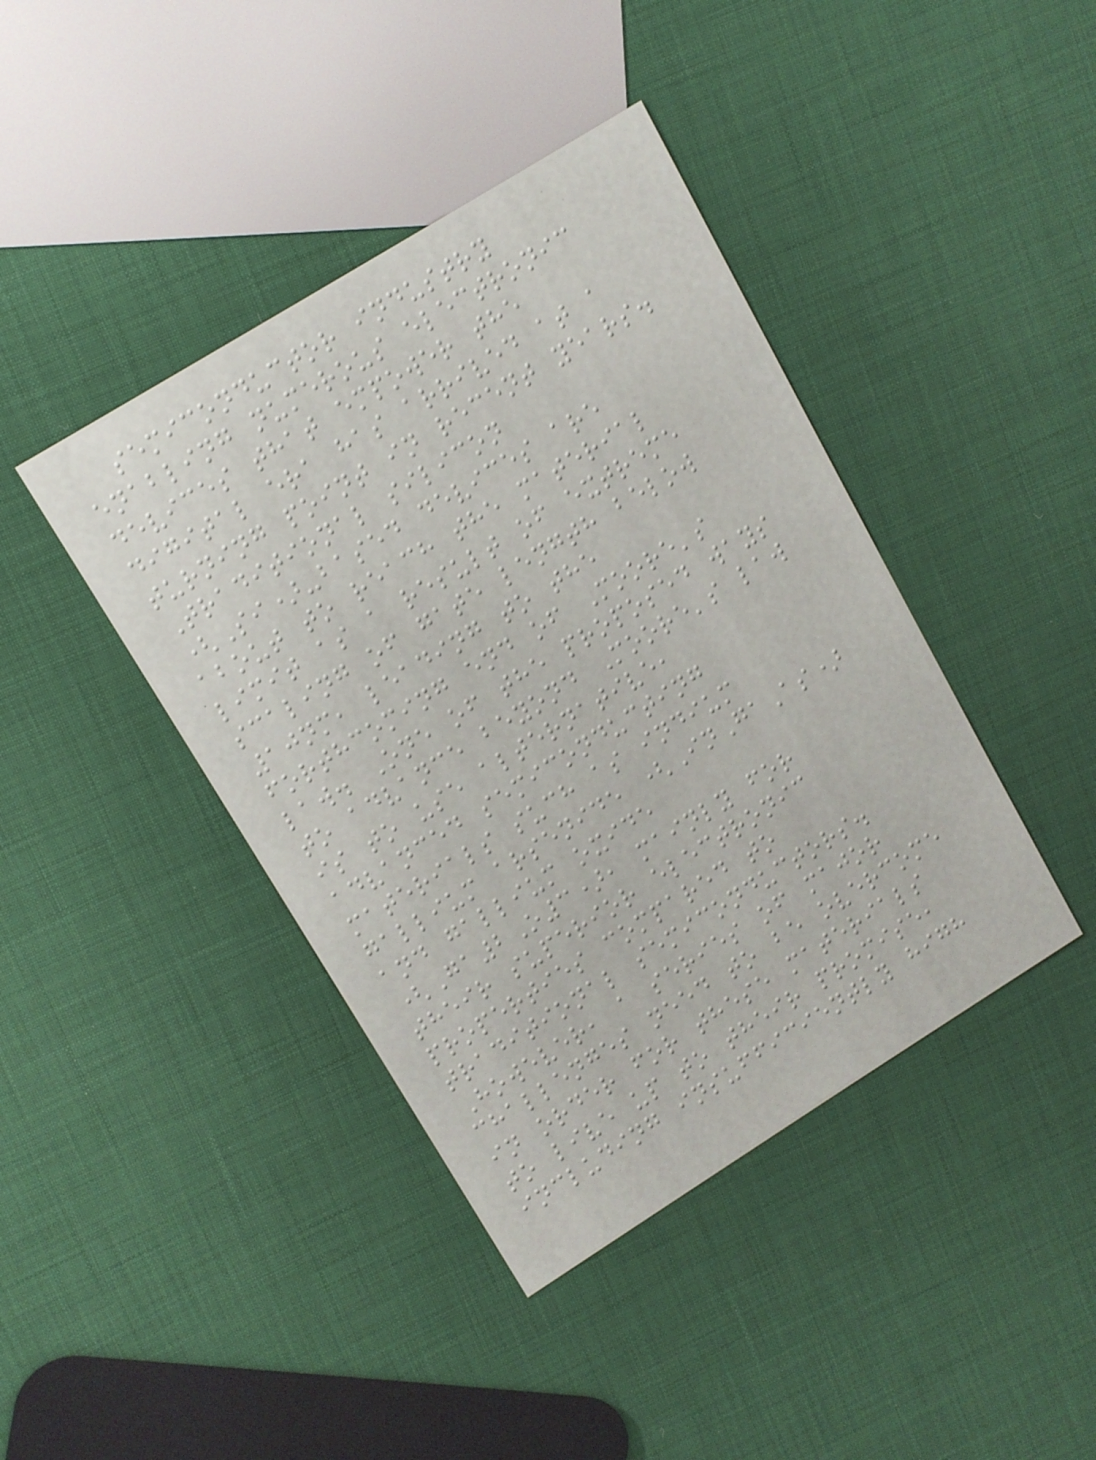semiconductor industry
enabling numerous electronic
devices that empower the
digital era has arrived at a
turning point in recent years.
Traditional silicon
(Si)-based devices are
about to reach the material
limit as a result of extreme
scaling of gate length below
10nm, leading to the
forthcoming end of Moore's
law. One of the proposed ways
to advance beyond Moore's law
is to use alternative,
advanced semiconducting
materials such as indium
gallium arsenide (InGaAs)
and gallium oxide
(Ga2O3), mainly for
their superior electronic
properties compared to
traditional semiconductors.
However, a series of major
challenges need to be overcome
in order for these materials
to live up to their promise,
including insufficiently high
